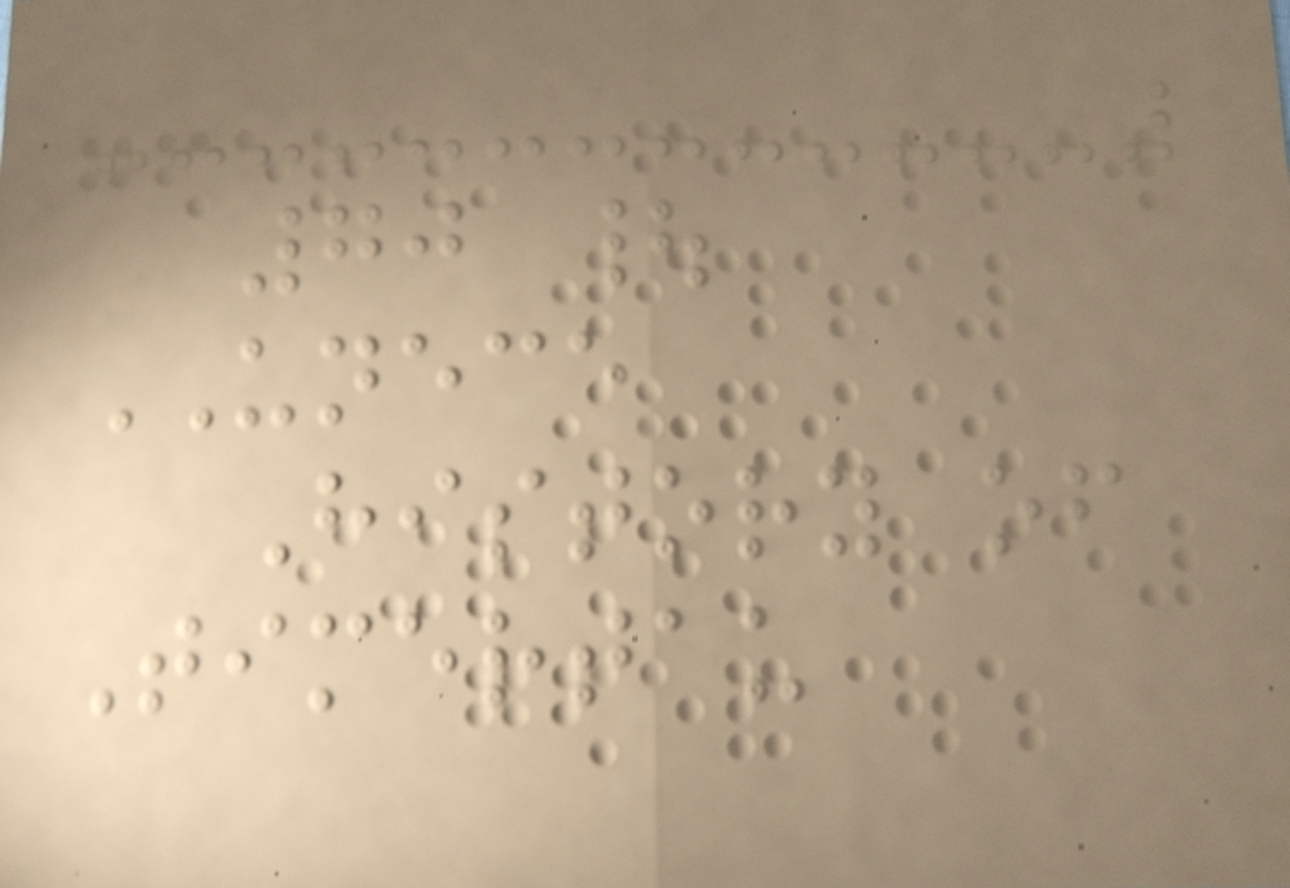70 |
UNECE
History of
Timertau
